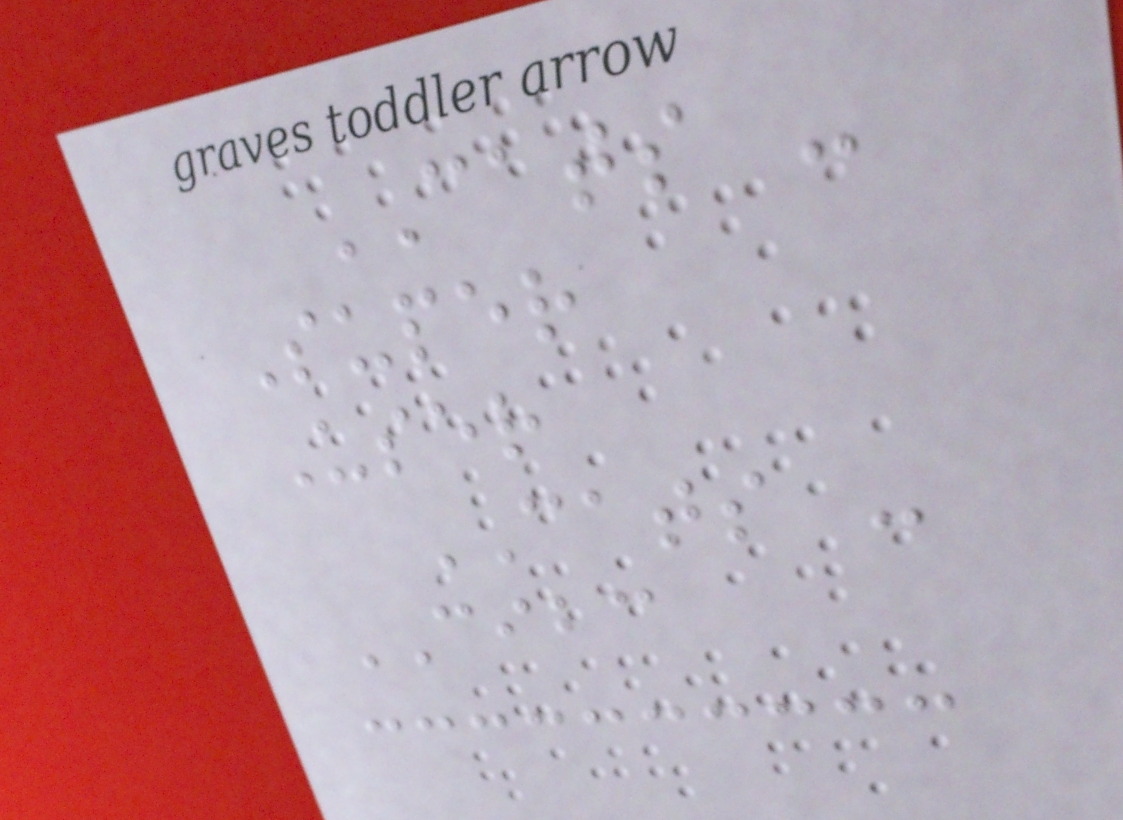CATS -
Super
User
CATS -
CIBC
